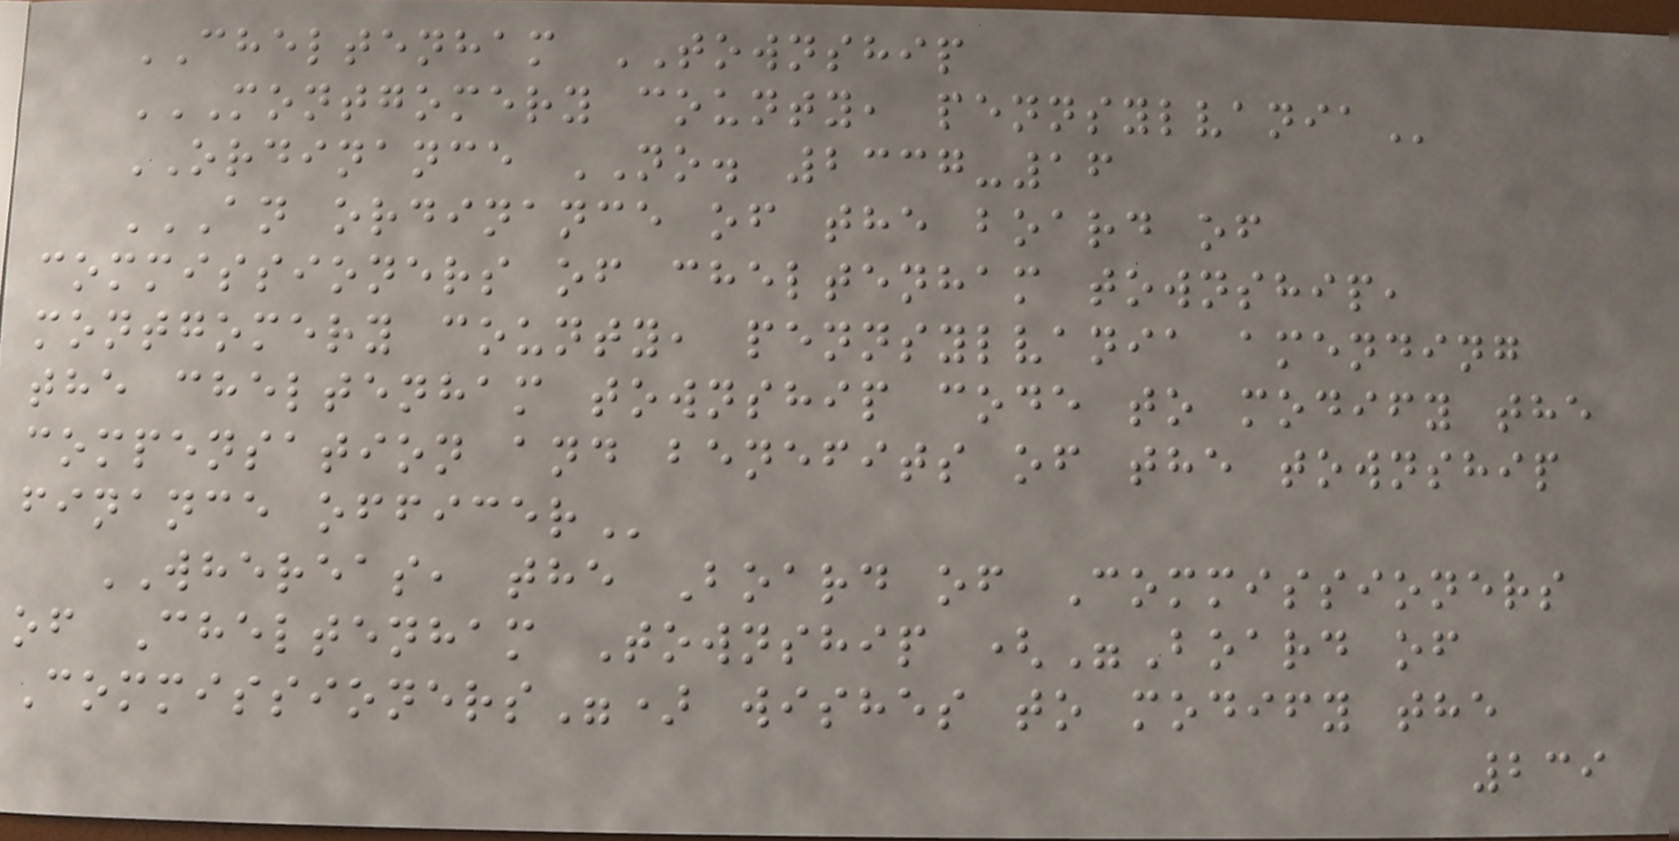CHELTENHAM TOWNSHIP
MONTGOMERY COUNTY, PENNSYLVANIA
ORDINANCE NO. 2337-16
AN ORDINANCE OF THE BOARD OF
COMMISSIONERS OF CHELTENHAM TOWNSHIP,
MONTGOMERY COUNTY, PENNSYLVANIA AMENDING
THE CHELTENHAM TOWNSHIP CODE TO MODIFY THE
COMPENSATION AND BENEFITS OF THE TOWNSHIP
FINANCE OFFICER
WHEREAS, the Board of Commissioners
of Cheltenham Township ("Board of
Commissioners") wishes to modify the
239
